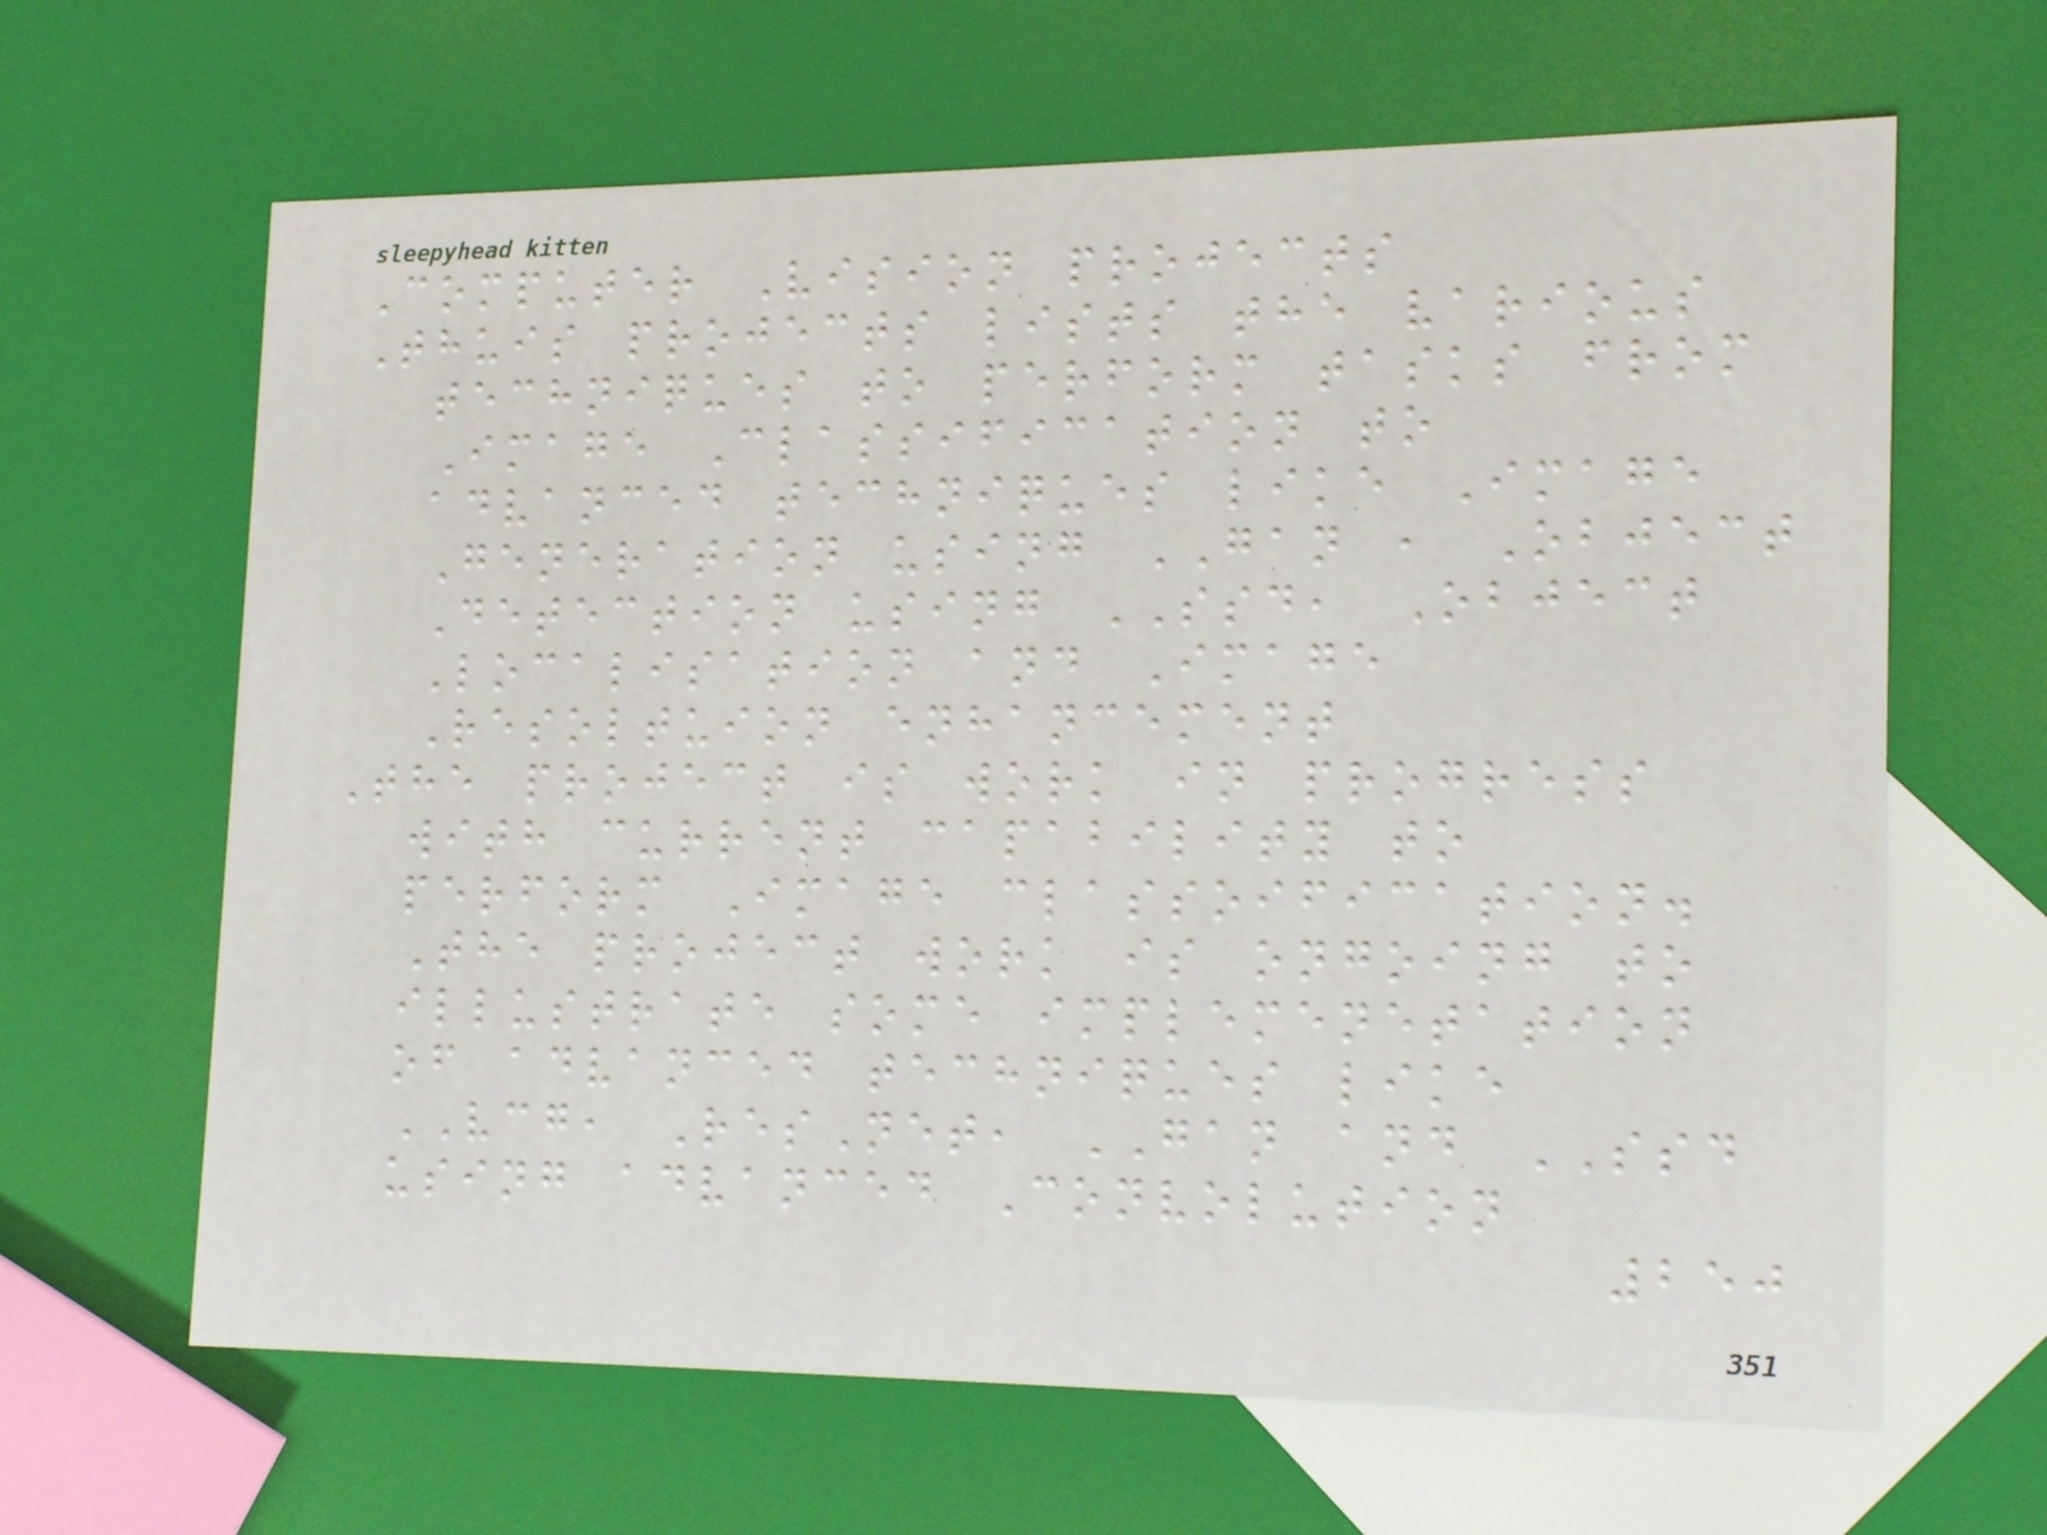Computer Vision projects
Thuis projects lists the various
techniques to perform tasks from
Image Classification to
advanced techniques like Image
Generation using GAN , Object
Detection using SSD, Object
Localisation and Image
Resoltuion enhancement
The project is work in progress
with current capability to
perform Image classoification.
The project work is ongoing to
illustrate some implemenetation
of advanced techniques like
VCG, ResNet, GAN and SSD
using advanced Convolution
250
